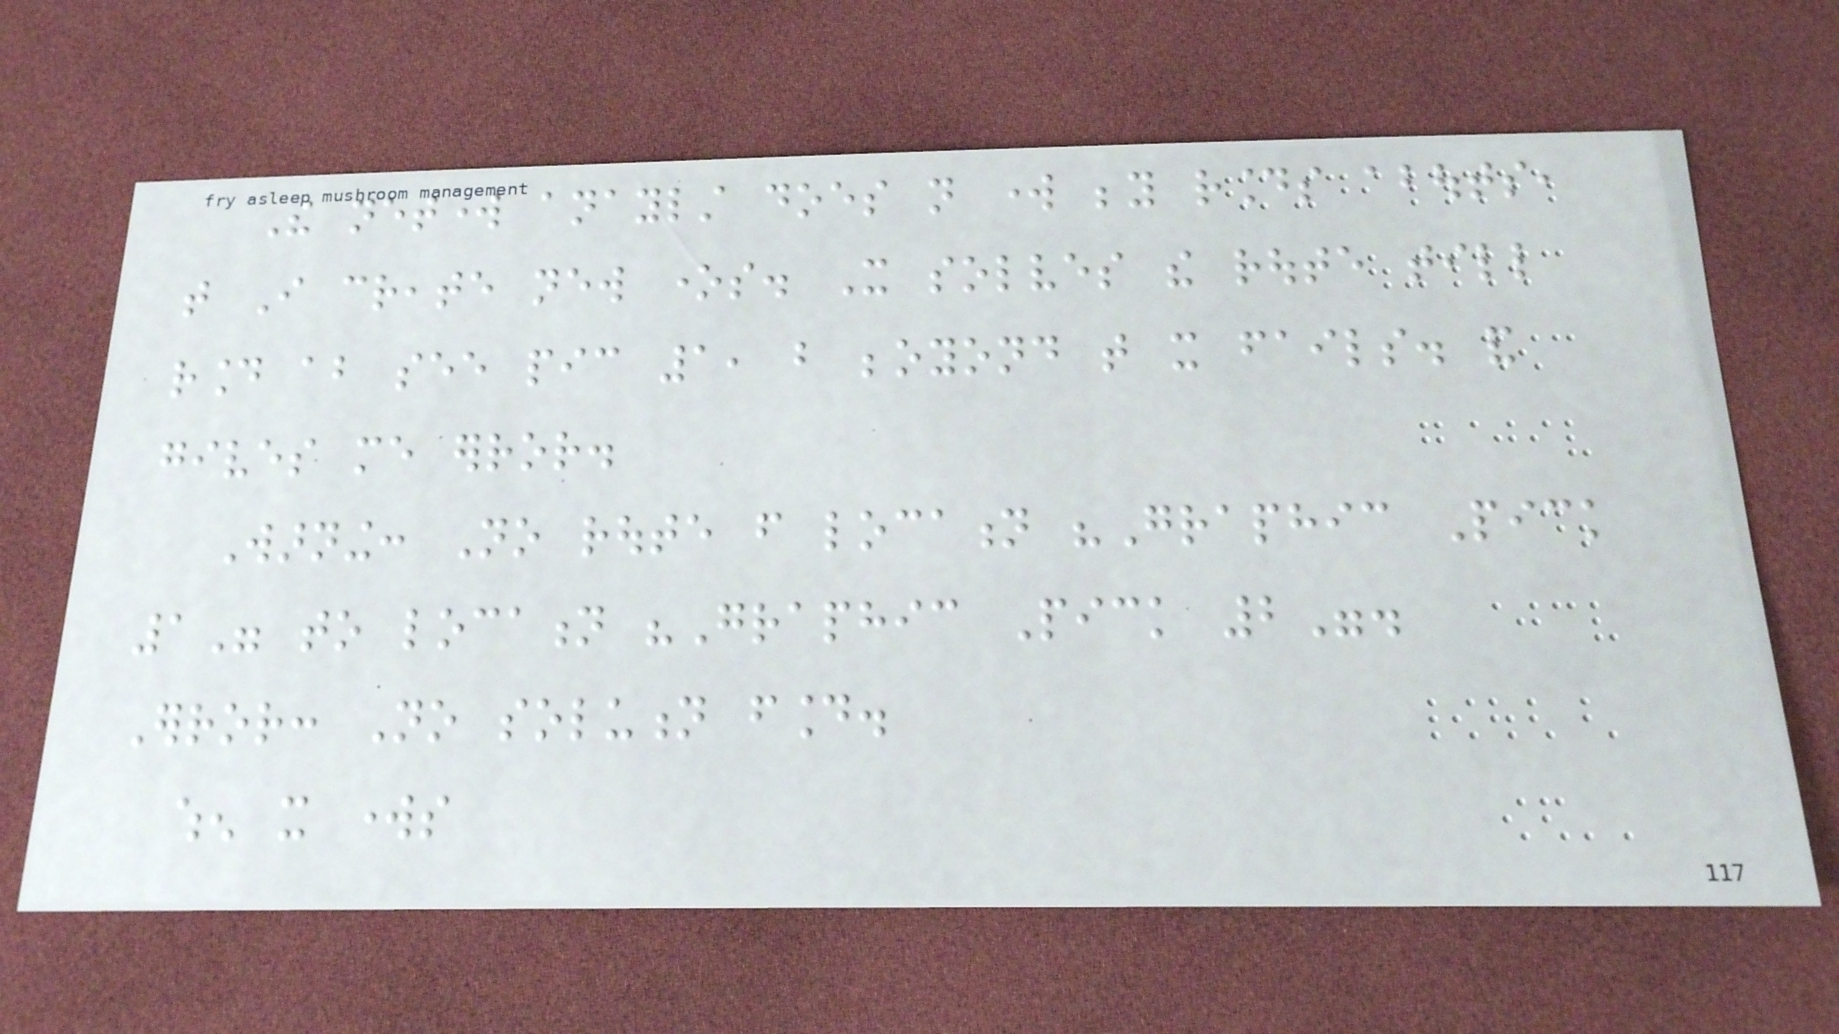The network anaylst does not work beyond rounds abouts,
that I create new ones. It solves the route till
round about see pic 1, but beoyond that it fails. and
gives me error.
Warning: No route from location "Graphic Pick
1" to location "Graphic Pick 2".
Error: No solution found.
when it works
